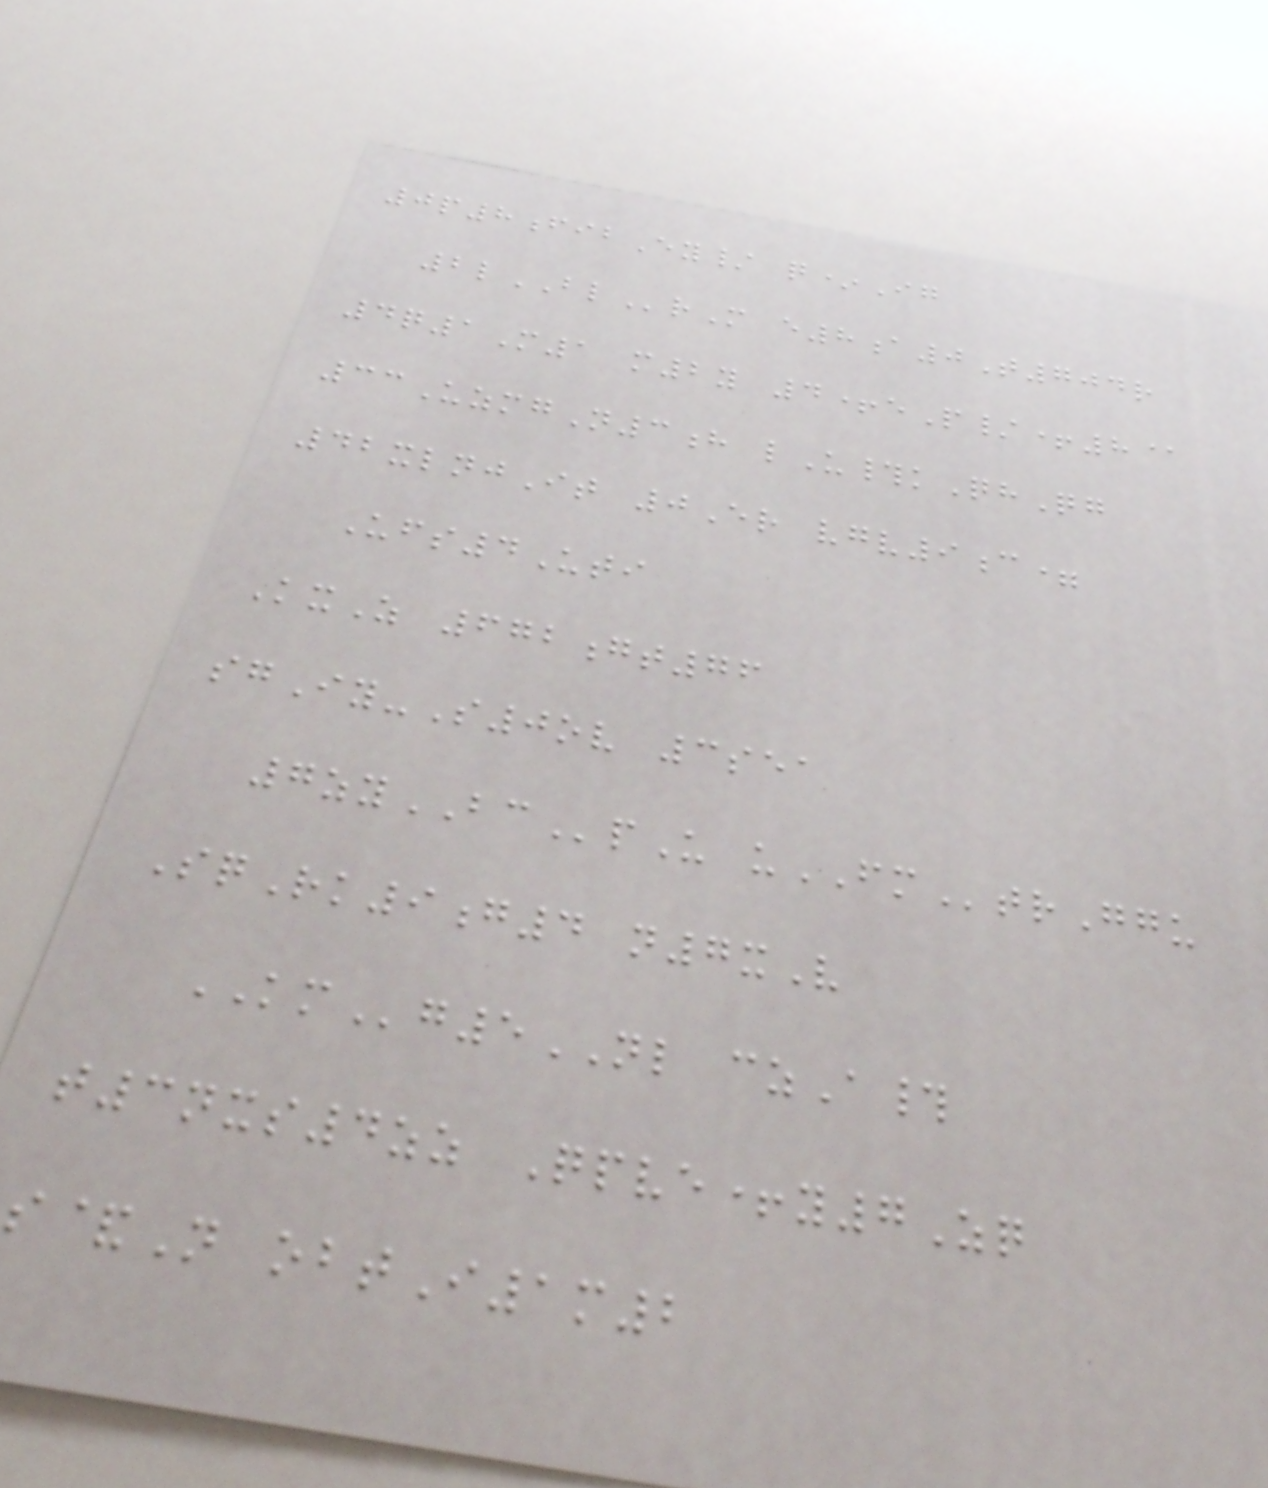0p8fibEy/ q*Ig
2lBLrM e8a0T704r
4q1M1 m2y 4+eP/+8@
33UzmgN3h lU#kQhQg
42xlnjIt 0Er vgv9c=
Ufs4Uti
KxZ 672gt76
sgIy-S0ov 3sea
7zyBCpU uFMtrGgu
SqRk9g4 n7xV
KMg5NL czA#
t3nxs4zz Qpve+y7Zq
s&N obtI1m2
